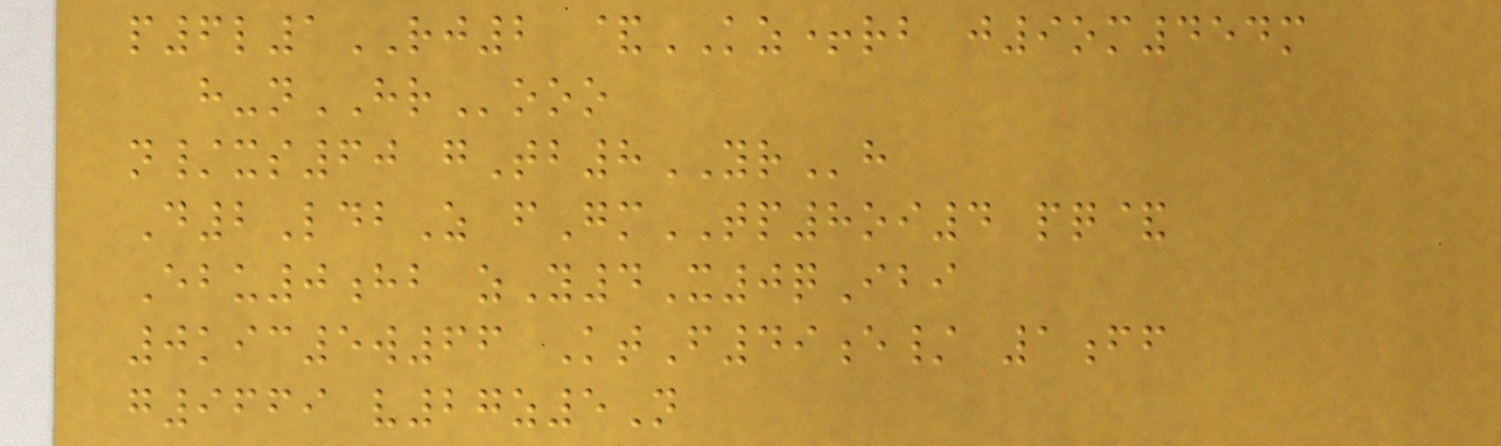p6l1RJ2 &KZ+rb j9om454m
h-nHRooo
n/xs60 gTb8YRh
D2LdbZ fGmTP8oi4 pq&
Ebu0hb zY4X0qIbi
0kic5w66 KtF49e/ 1ff
g9669 v27z5N
